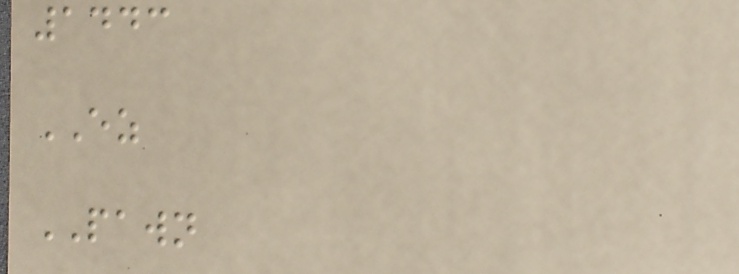1443
EZ
PAWN
